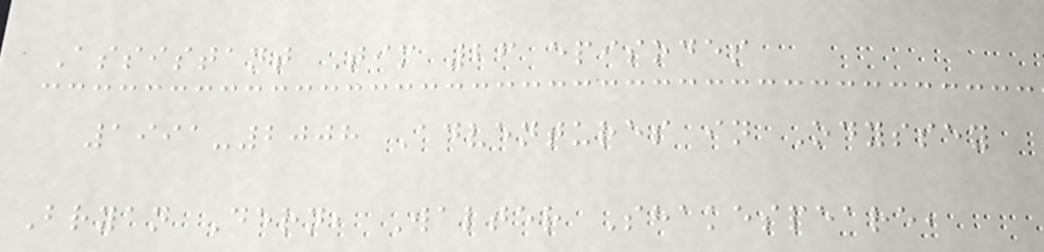Assistant Tim 26 episodes
1991-2008 Adventures in Odyssey
Bryan Dern, Walter Shakespeare,
